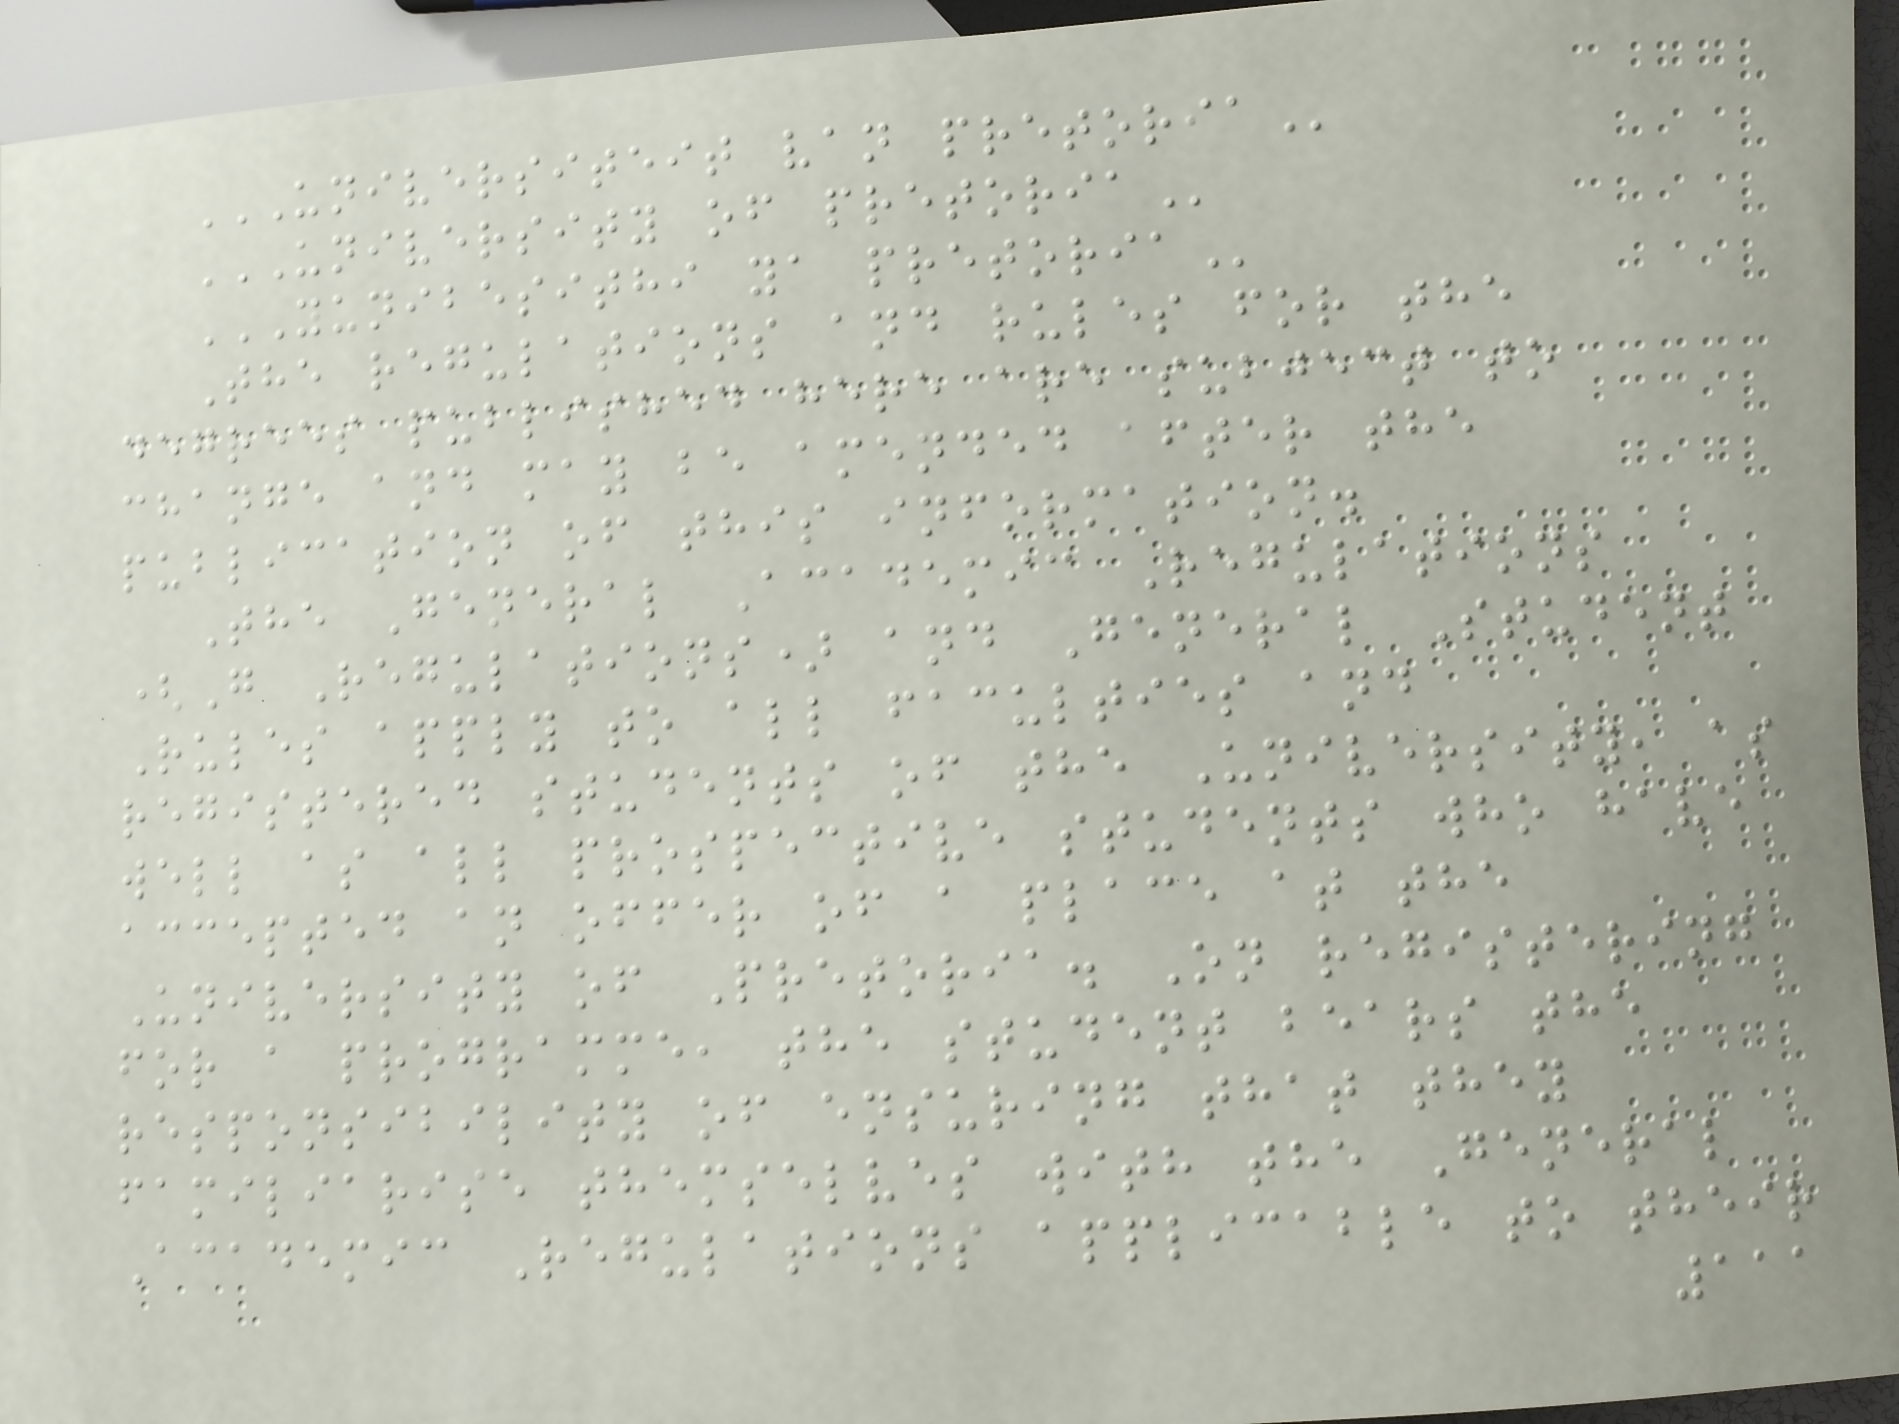UNIVERSITEIT VAN PRETORIA
UNIVERSITY OF PRETORIA
YUNIBESITHI YA PRETORIA
The regulations and rules for the
degrees published here are subject to
change and may be amended after the
publication of this information.
The General Academic Regulations
(G Regulations) and General Student
Rules apply to all faculties and
registered students of the University, as
well as all prospective students who have
accepted an offer of a place at the
University of Pretoria. On registering
for a programme, the student bears the
responsibility of ensuring that they
familiarise themselves with the General
Academic Regulations applicable to their
111
